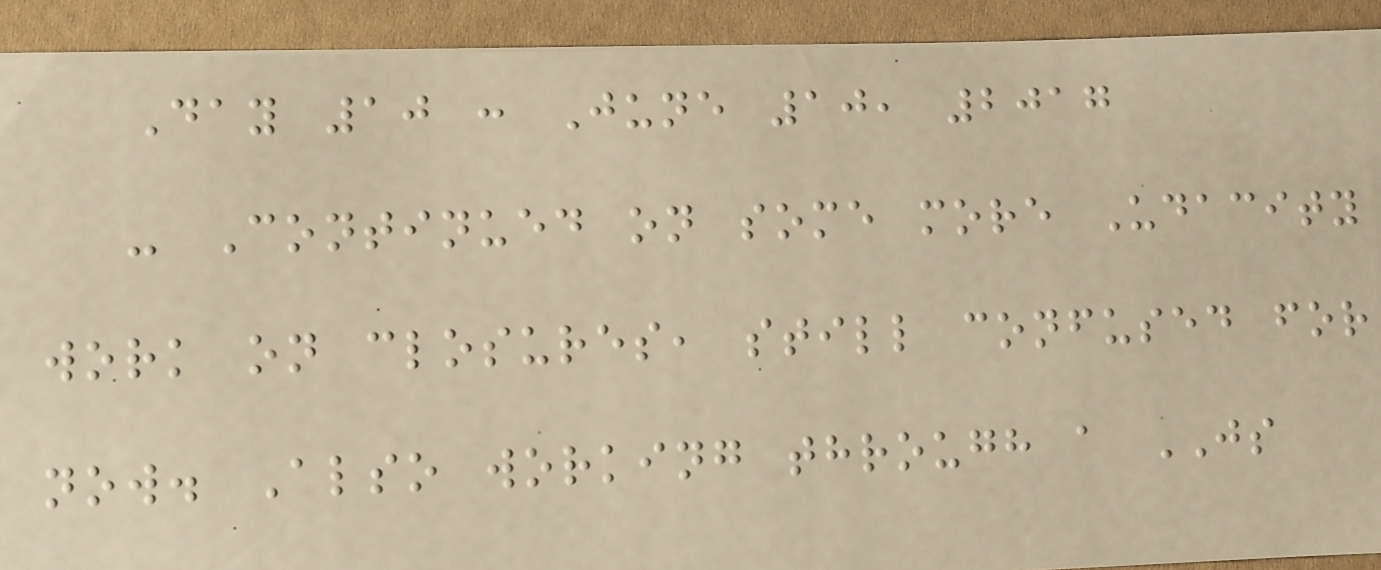Day 10 : June 10, 2017
- Continued on some more Udacity
work on closures, still confused for
now. Also working through a JS
